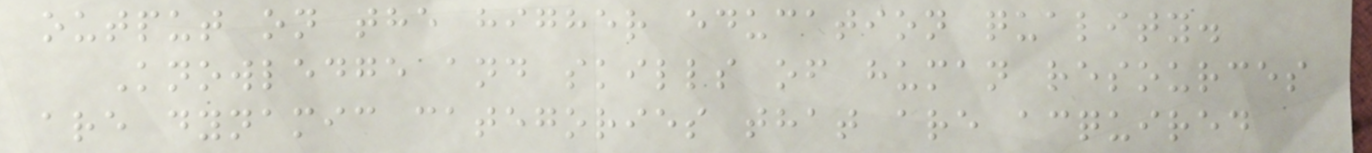output on the higher education quality.
Knowledge and skills of human resources
are dynamic categories that are acquired
